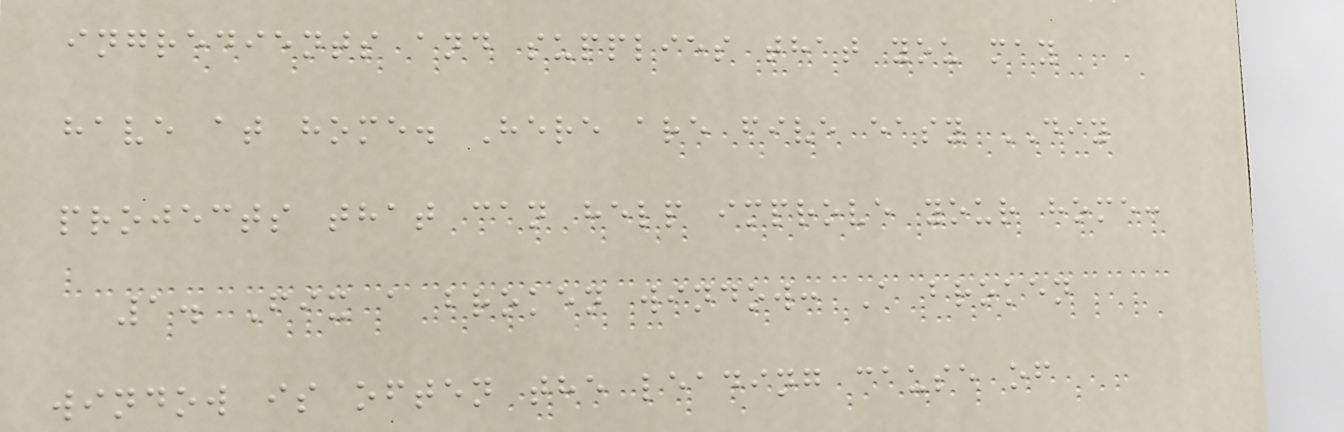ingredients and supplies that you may
have at home. Here are five easy DIY
projects that can help improve your home:
1. Fix a broken window: A broken
window is often the leading cause of
